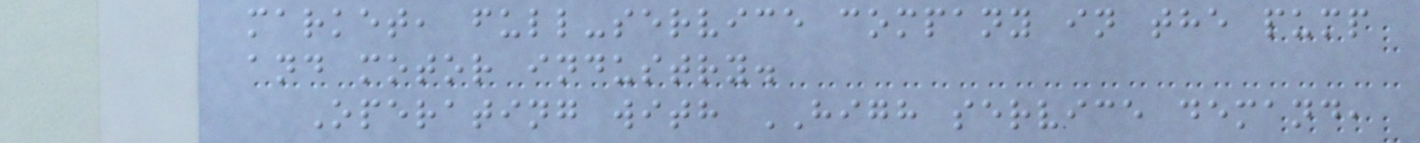market, full-service company in the pump
and motor industry.
Operating with HIGH service demand,
